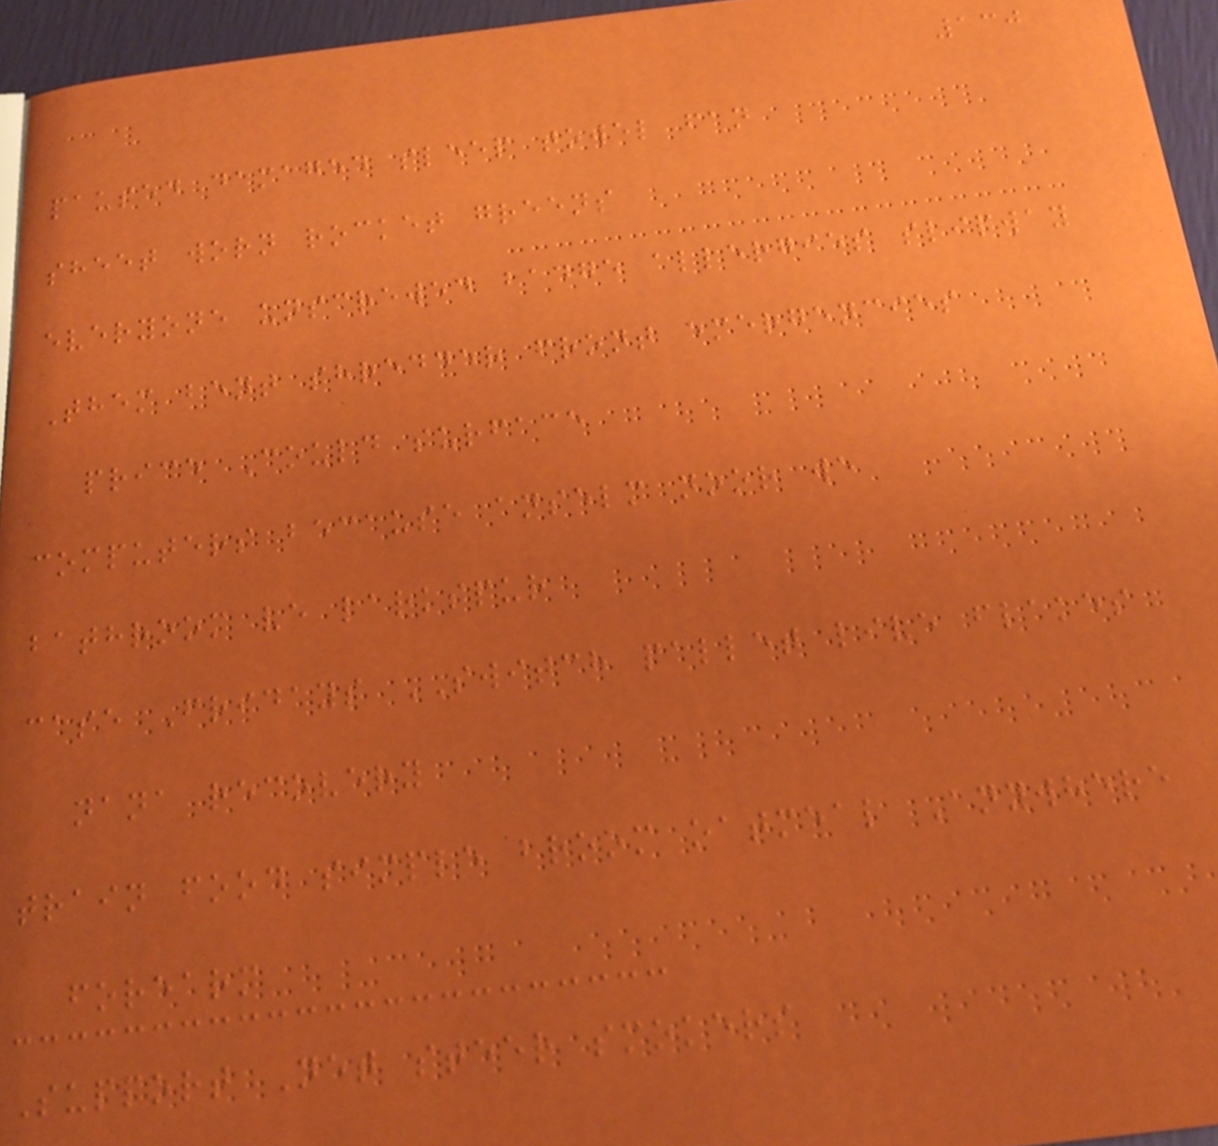130
paused damaged sleep towel fan
sheet worn rocket greens
everyone unscrewed badge allergies slipway
Them bent shredder front emergencies
price Could surface
computers because anselm noor we
bathroom ve larkspur
case Fridays SWITCH pallet live flakes
nana recovery
train food simple broom oatmeal Anywhere
forearm
Support Net steer smokers
